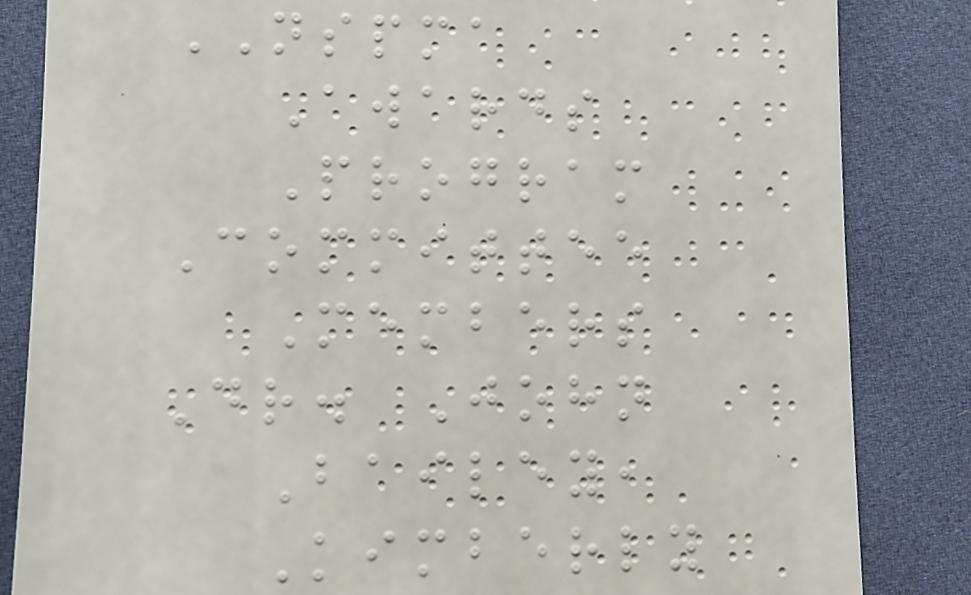NSPMA
Awards
Program
Committee
Members
Dr. John
Bailey,
Kimberly
